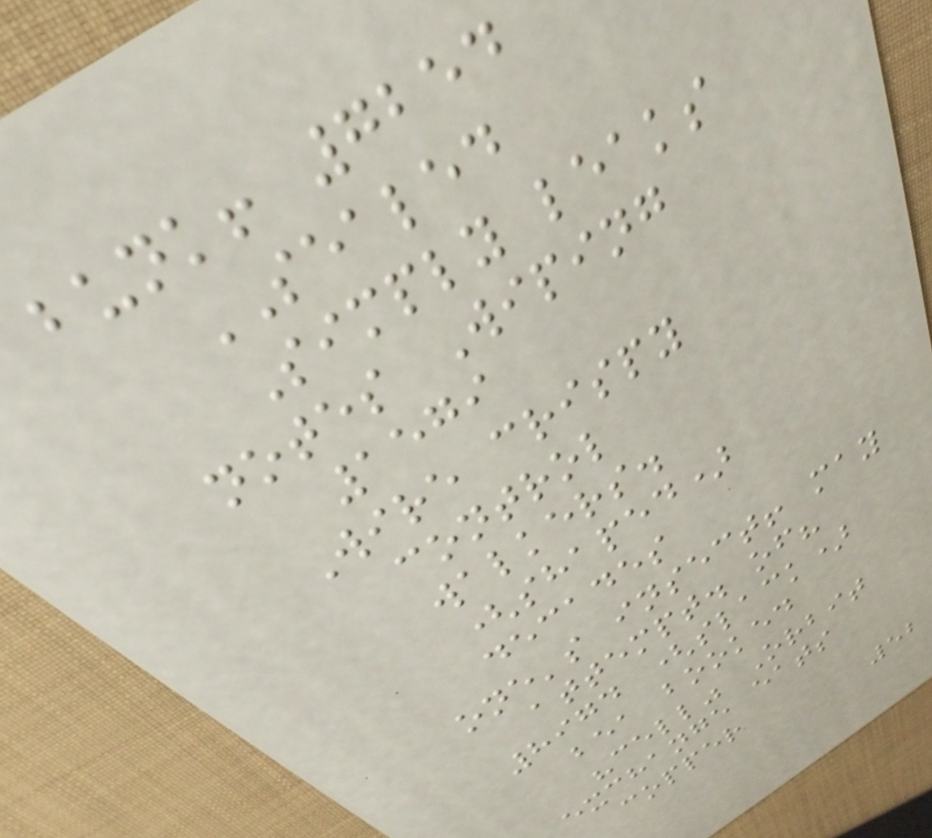bunk! 7254
SEALED
Simply leaks
notes Wiping
1579
Wire crispy
control
walkers.
(shaped)
decades
one's insect! may
attempt. of?
8974 (slack)
bea booked
"cell" Orbit
exchange eats
copper
52
